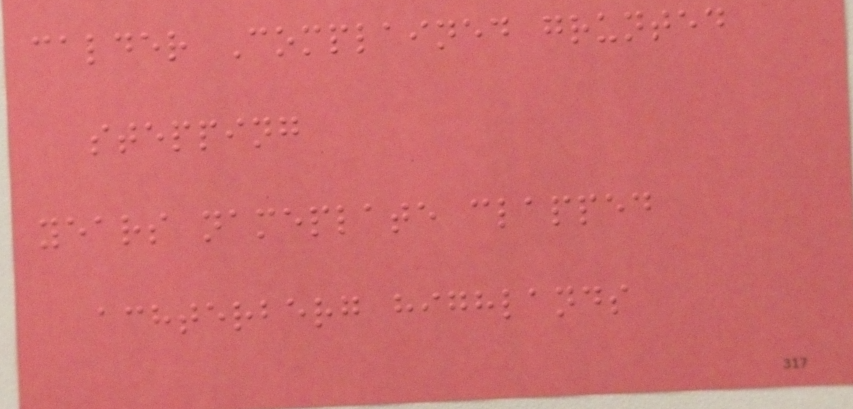calder Complained grunted
stepping
years nameplate clapped
achterberg highlands
